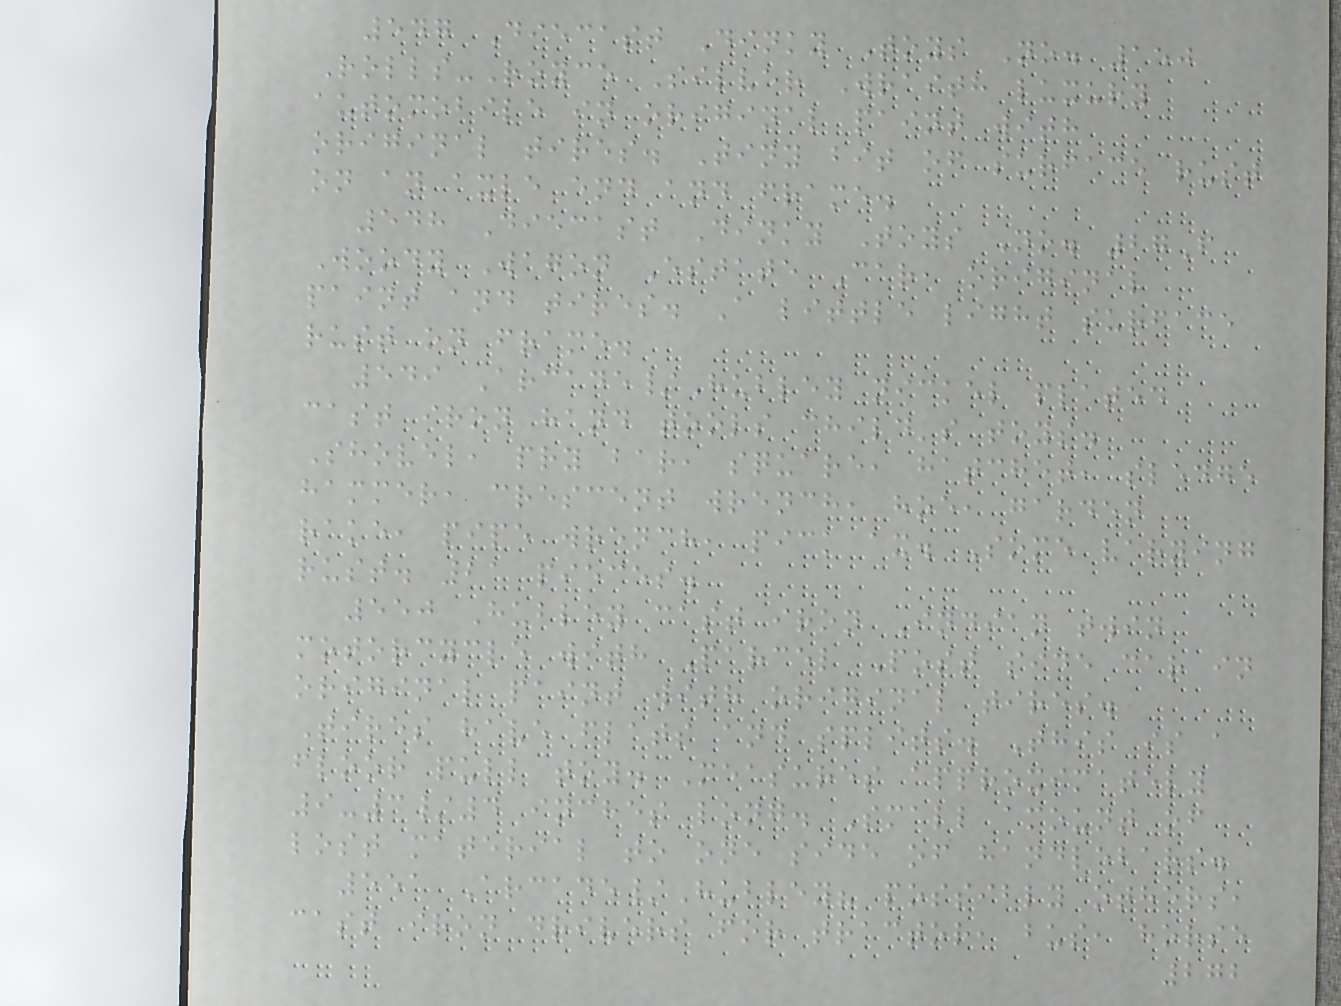547 Diecast Dinky Toys No. 150
Rolls-Royce Silver Wraith luxury
automobile in original paint with
original tires. Tiny bit of surface rust
on an axle end and frame.
548 Diecast Dinky Toys No. 27F
Woody Wagon Estate Car, original
paint and tires. A little light surface
rust on frame.
549 Arcade/Hubley nickel plated
cast iron hand tools child's toys.
Shovel, pry bar, square, hatchet, sledge
hammer, crescent wrench, hoe, garden
rake, pipe wrench, pick ax. Some varying
rust. 21 pieces.
550 Hubley cast iron Indian twin
motorcycle with Parcel Post side car in
original paint with original tires.
Tires have flats and splits. This is a
floor pull toy. Measures approximately
9-3/4 inches long. Small amount of
lost material to one side of handlebars.
551 Arcade/Hubley? possibly others,
cast iron drivers for tractor, bus, horse
272
